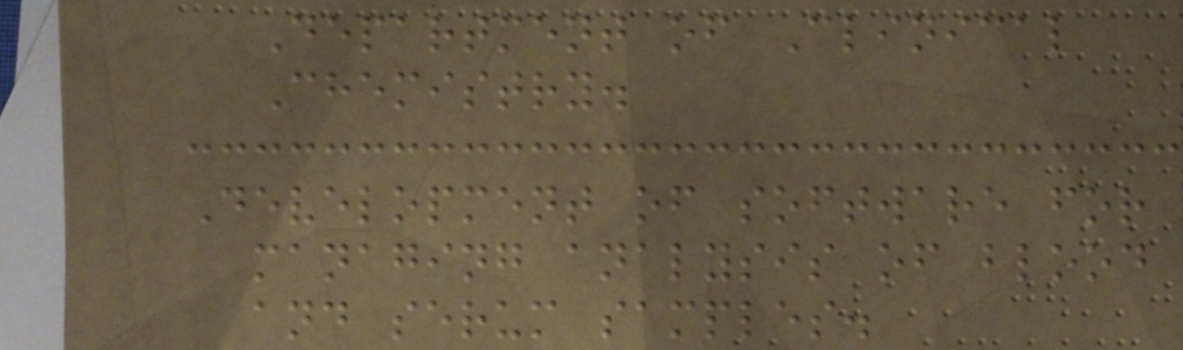Department of Clinical
Chemistry.
Development of software for
managing analysis of blood
and serum samples.
